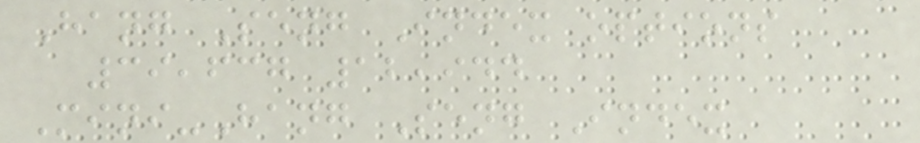Hang Seng Index options
39,637 12,944
Mini-Hang Seng Index
